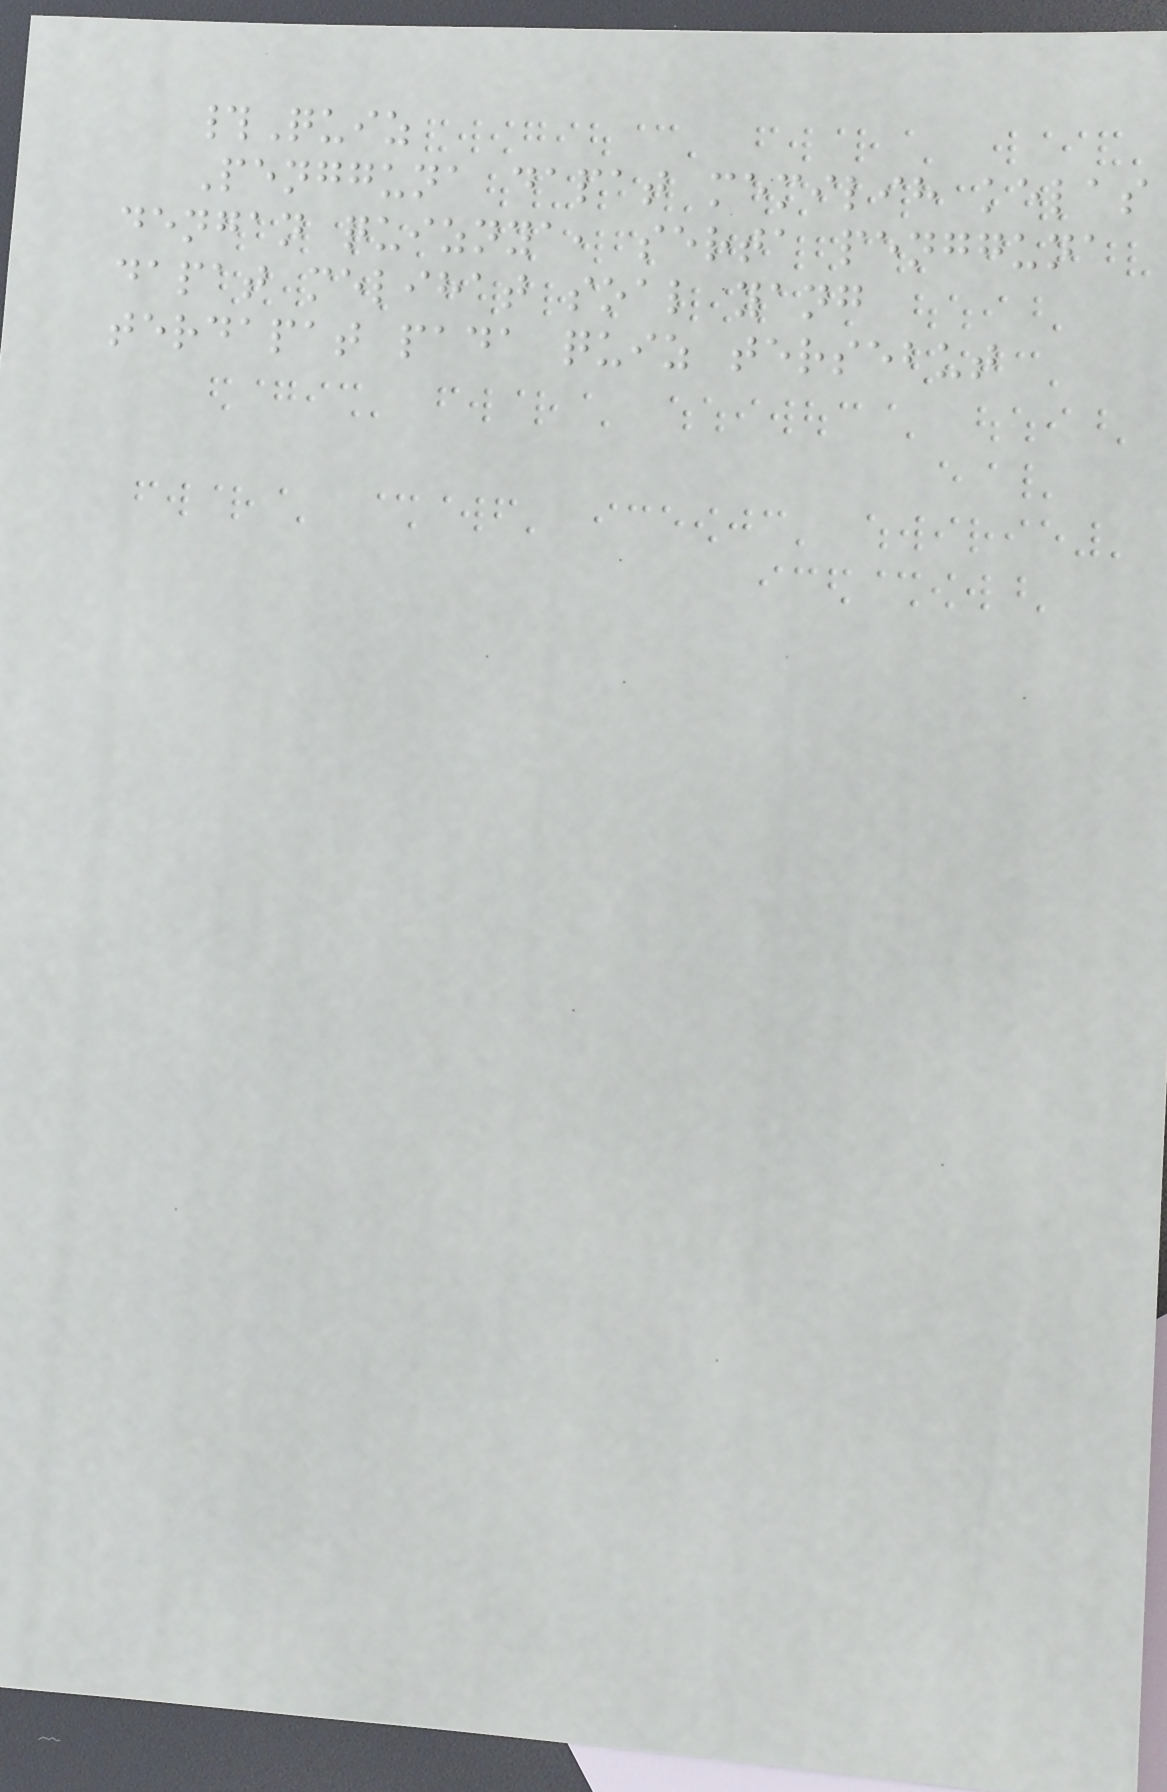#Quiz
Pengguna dapat memilih kelas
dengan quiznya, serta pengguna
dapat melihat soal yang
terdapat pada quiz tersebut
